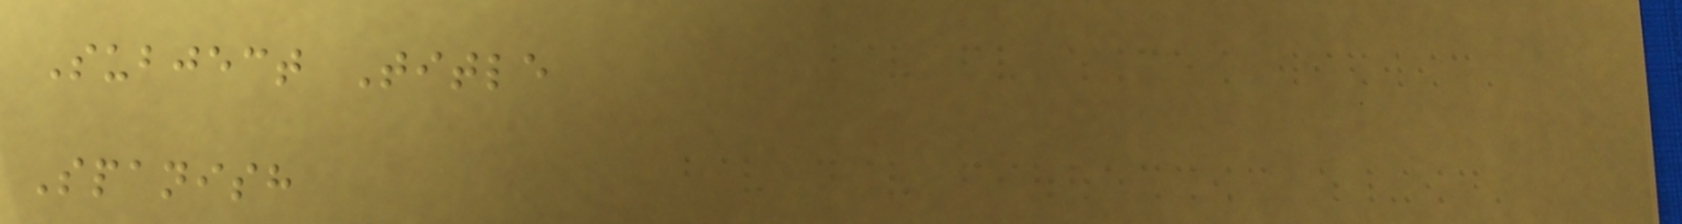Subject Title
Spanish
